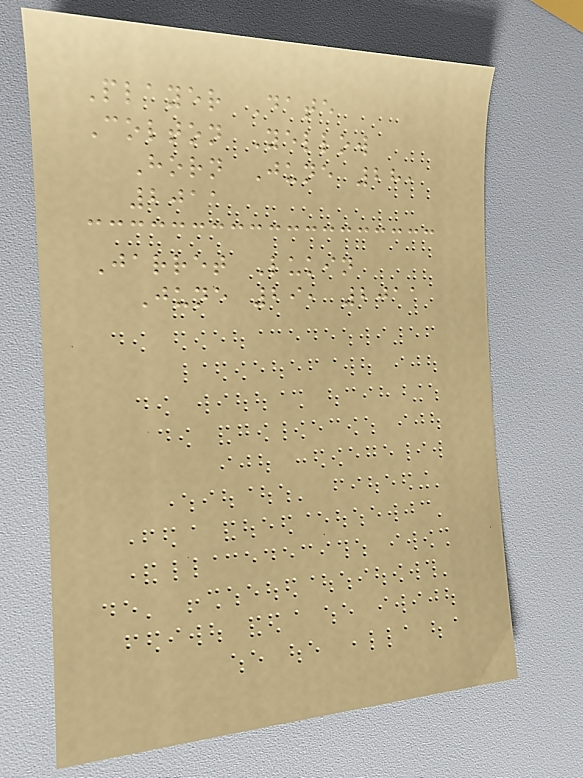Player Date
Colton Yellow
Horn June 28,
2011
Jarret Lukin
June 29, 2011
